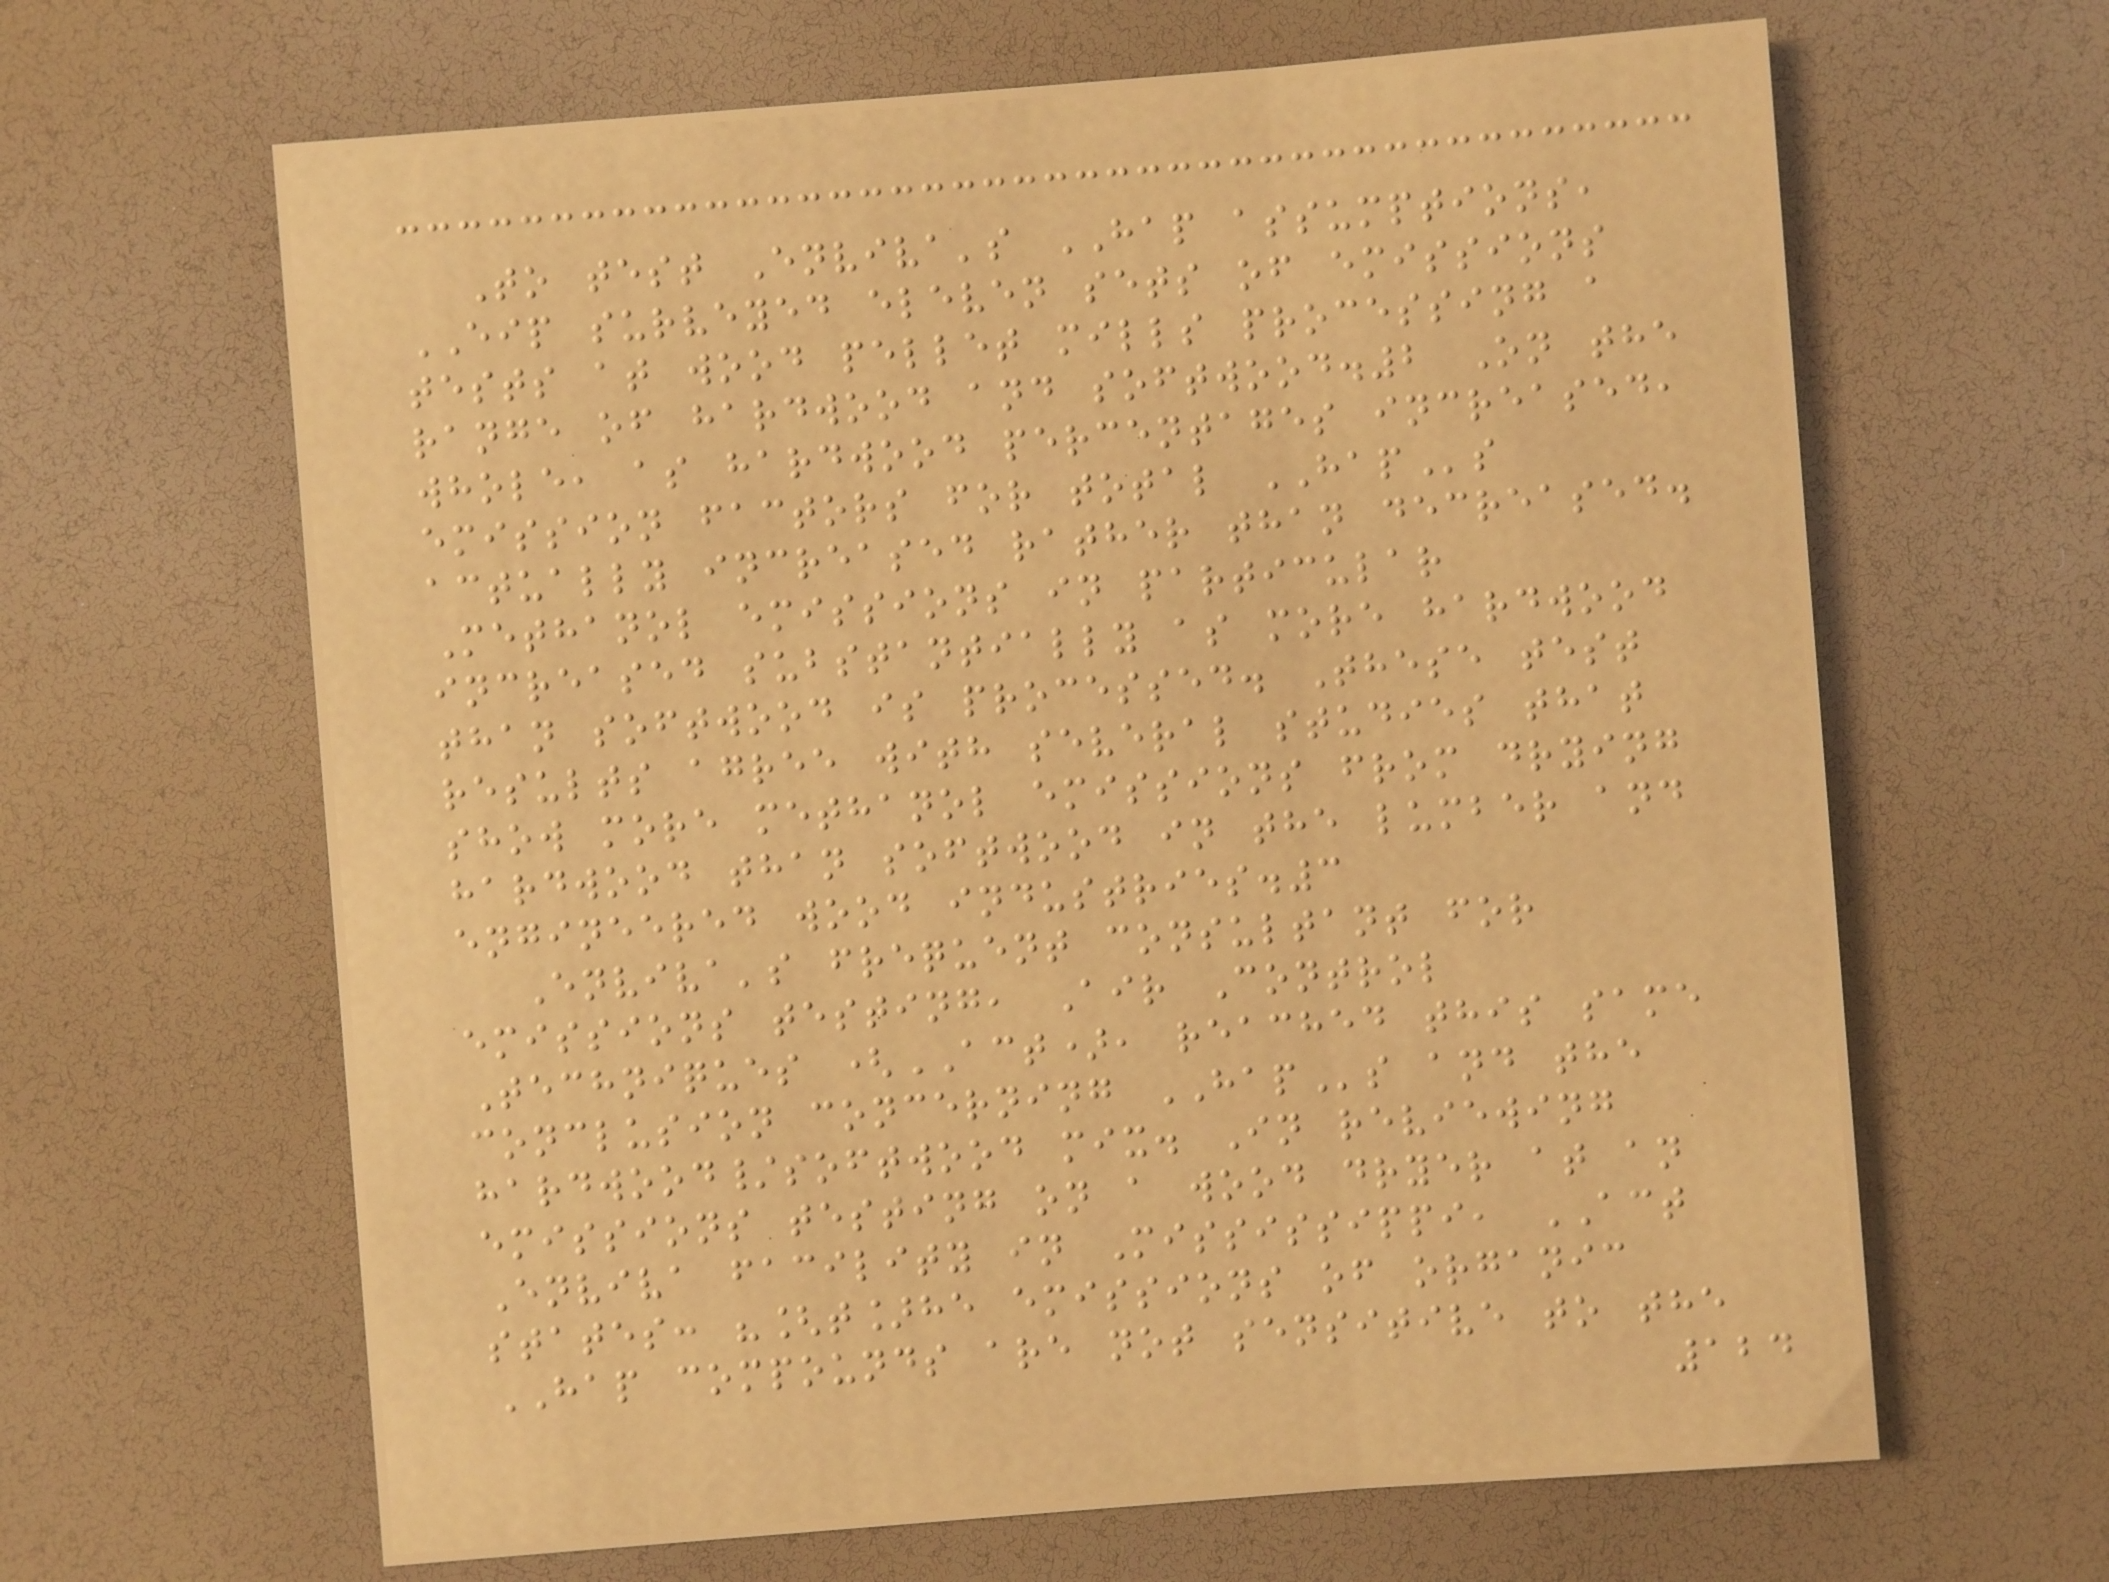To test Enviva's HAP assumptions,
EIP surveyed eleven sets of emissions
tests at wood pellet mills processing a
range of hardwood and softwood.2 On the
whole, as hardwood percentages increased,
emission factors for total HAPs
actually increased rather than decreased.
Methanol emissions in particular
increased substantially as more hardwood
than softwood is processed. These test
results agree with several studies that
show more methanol emissions from drying
hardwood than softwood in the lumber and
engineered wood industries.3
Enviva's frequent consultant for
emissions testing, Air Control
Techniques (ACT), reached this same
conclusion concerning HAPs and the
hardwood/softwood mix. In reviewing
emissions testing on a wood dryer at an
Enviva facility in Mississippi, ACT
states: "[t]he emissions of organic
HAP compounds are not sensitive to the
124
